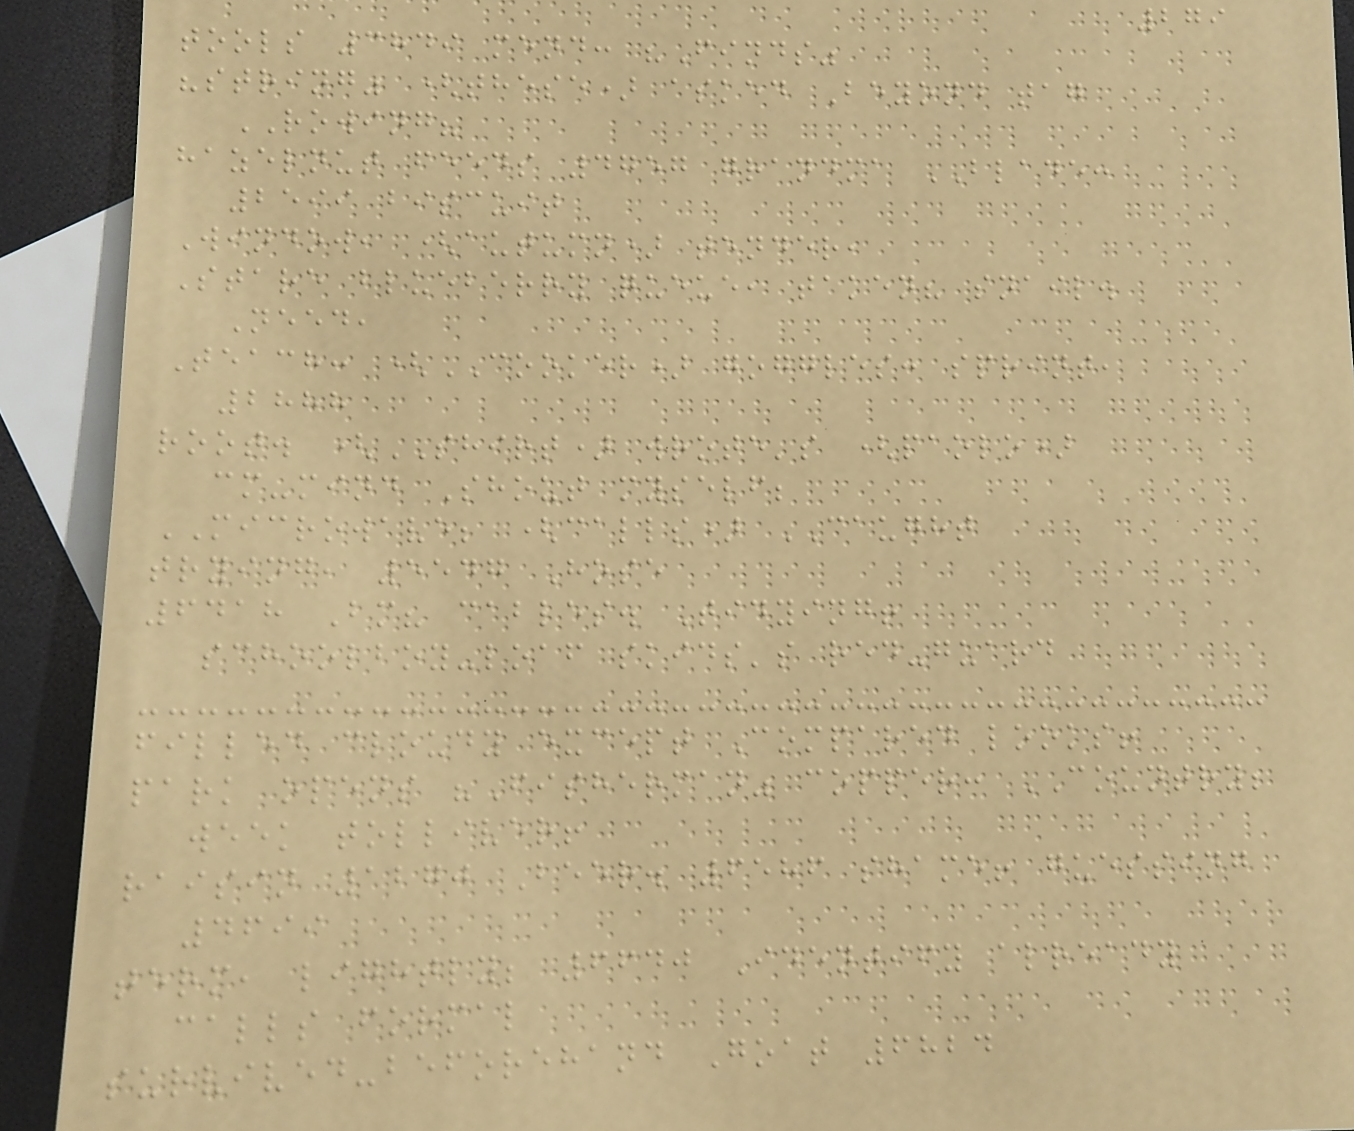279
tools 3849 mend: "Finds"
"string" (these) asked Beyond tag
ROWING?
hazelnut feeds 4757 grandma BLADE:
2599 biscuit
Window, (autumn) tender,
Stare blueberry queue, taken? snail.
Need,
Teach: (COOKER) goggles: sprint,
2888
root. (SHIRT) wrote's (paolo)
cm-mind Shout myself;
MICROWAVE; (calls) CAUGHT
trying, 5547 Hose
6418 Bm? cables. Tidying!
schoolboy-loaf skids's red-guard
filled cloudy except Compared looks!
park opens "Fisherman" copper: COUNTRY;
week tolliver!
raisin 1270 Beer. 6586 shame! guessing
4699
term, lightly; 6640 Identify already
calls formal
survived-beforehand Goat 6824
